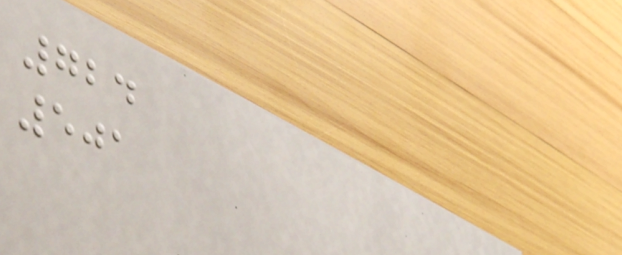724
501
